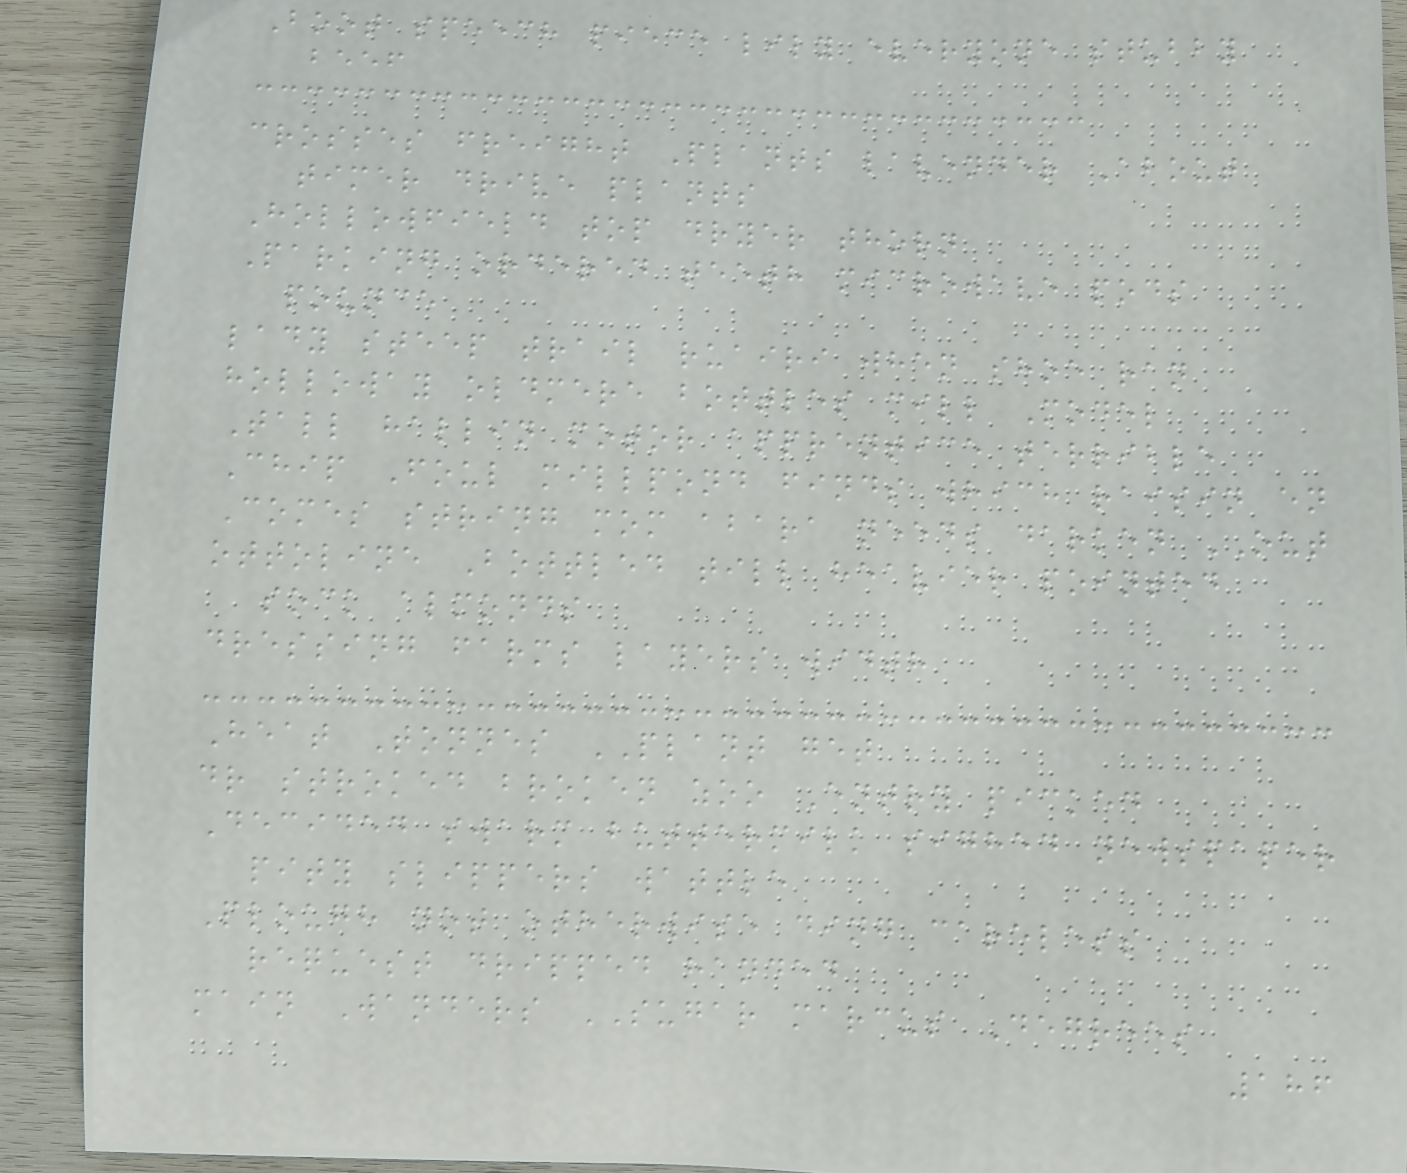Boot speech piece lily everyone stubby
beef
crosses freight Plants lavender About
timer drive plants
Hollowfield top dryer thorn
Parking ordered teeth microwave pods
pounce
lady steep trail ruairi when shoe ran
holloway oldmere bottles mill Model
Tall hallin motor apprentice terrible
Chip Foul millpond finds which raisin en
Comes string mom abara needs darken OUT
ottoline Bottled till heavier pointed
sock almonds
dressing farms layers width
Heat Tonnes PLANT get
dr stroked broken zoo Entry picked
Decided swarm buttermilk sighed newspaper
pity slippers wattle
Plough not otherwise ding careless
request dripped handed
main Wanders SUGAR marcus Degrees
186
